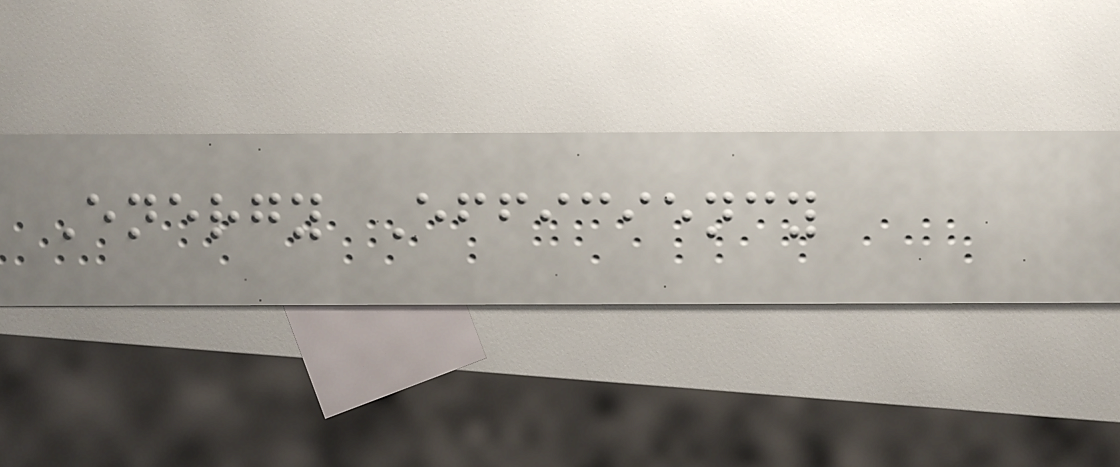Energy Efficiency
